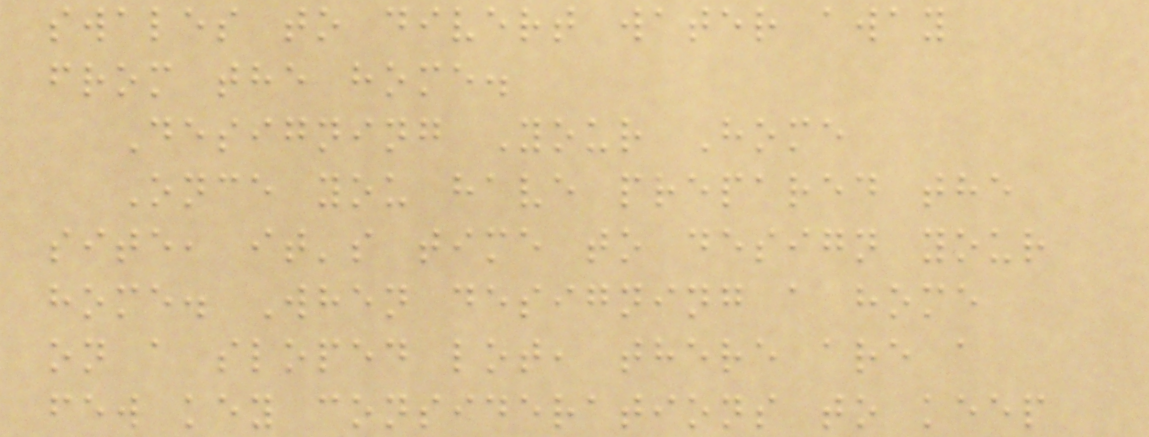swales to divert water away
from the home.
Designing Your Home
Once you have prepared the
site, it's time to design your
home. When designing a home
on a sloped lot, there are a
few key considerations to keep
